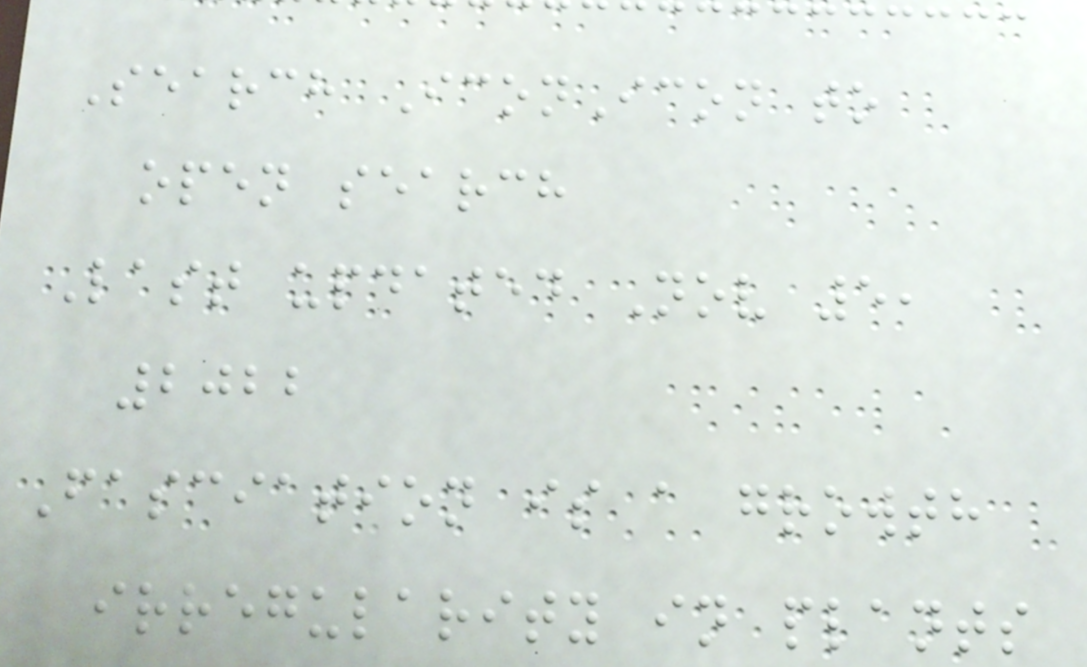Search IconIcon to
open search
Last updated Nov 5,
2022
Fasciation is a growth
irregularity in plants
